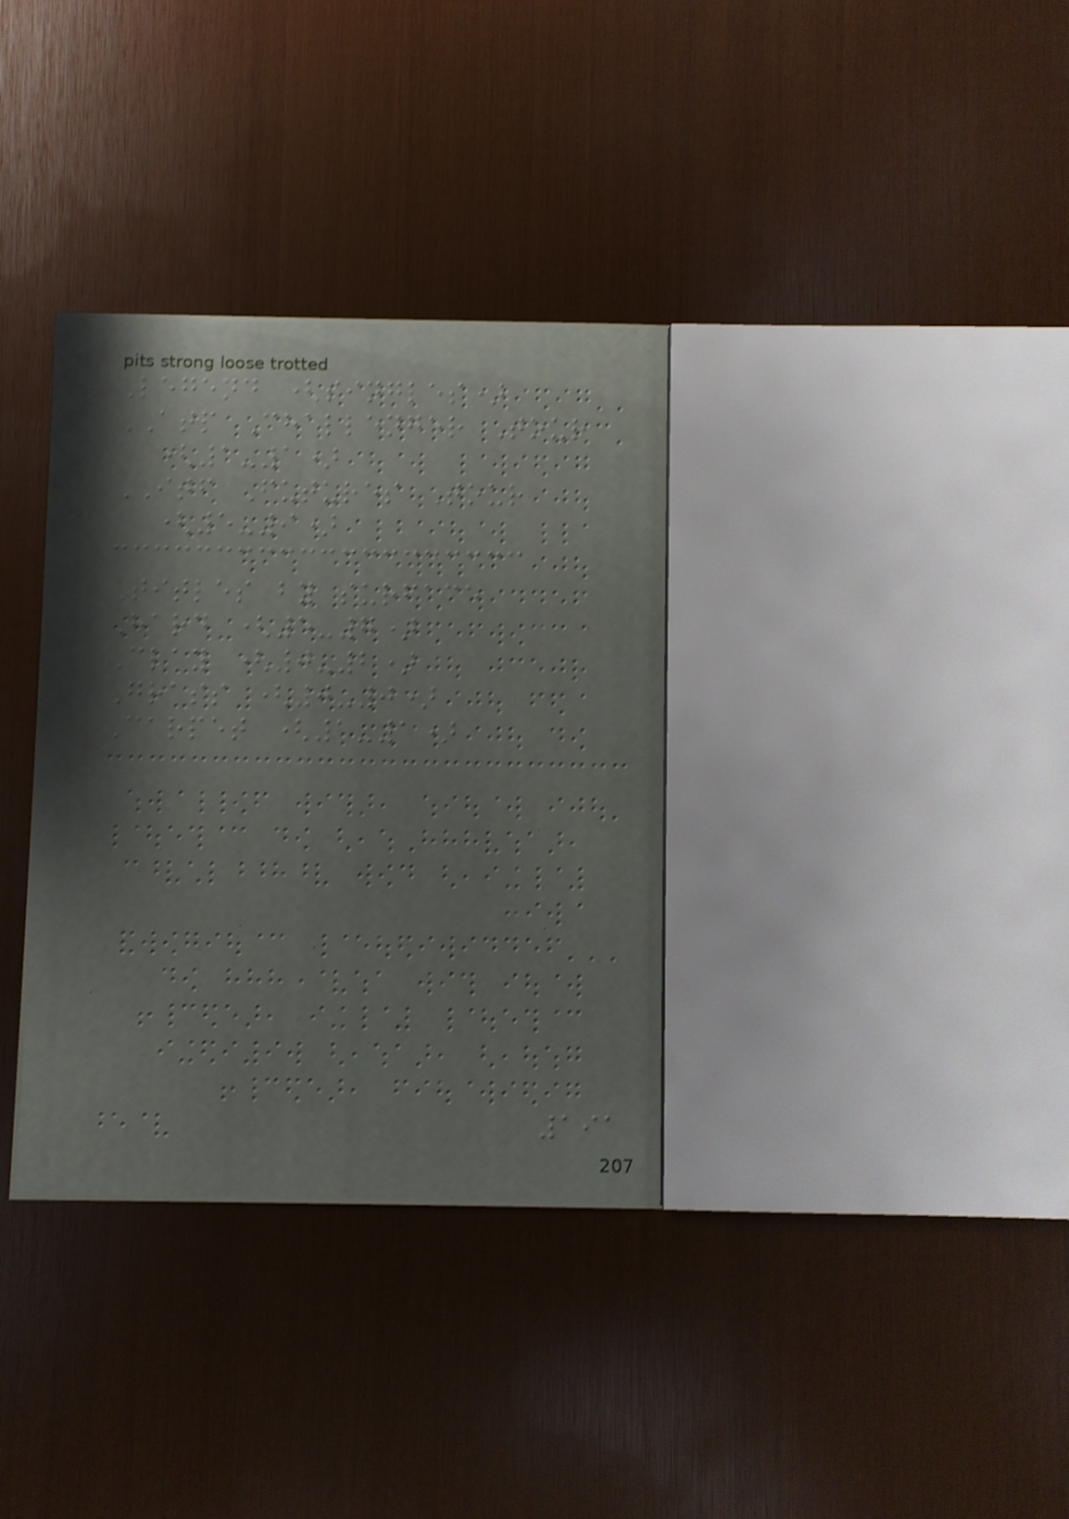Legend (singles)
ATP Challenger Tour
(1-1)
ITF Futures Tour
(5-9)
Titles by surface
Hard (5-7)
Clay (0-2)
Grass (0-0)
Carpet (1-1)
191
